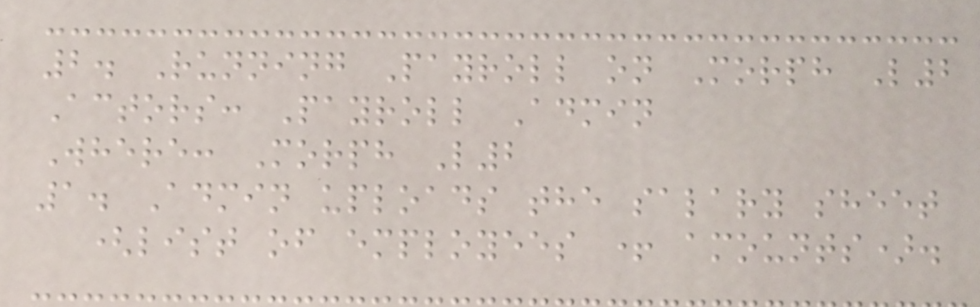2. Running Payroll on Morph L2
Actors: Payroll Admin
Where: Morph L2
1. Admin uploads the salary sheet
(list of employees + amounts).
